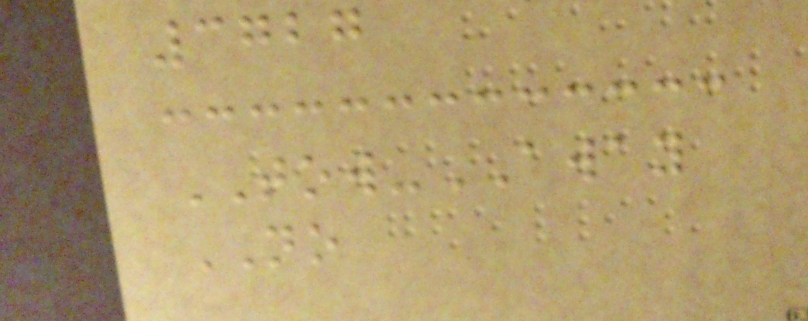3727
TOW-AWAY
NO
